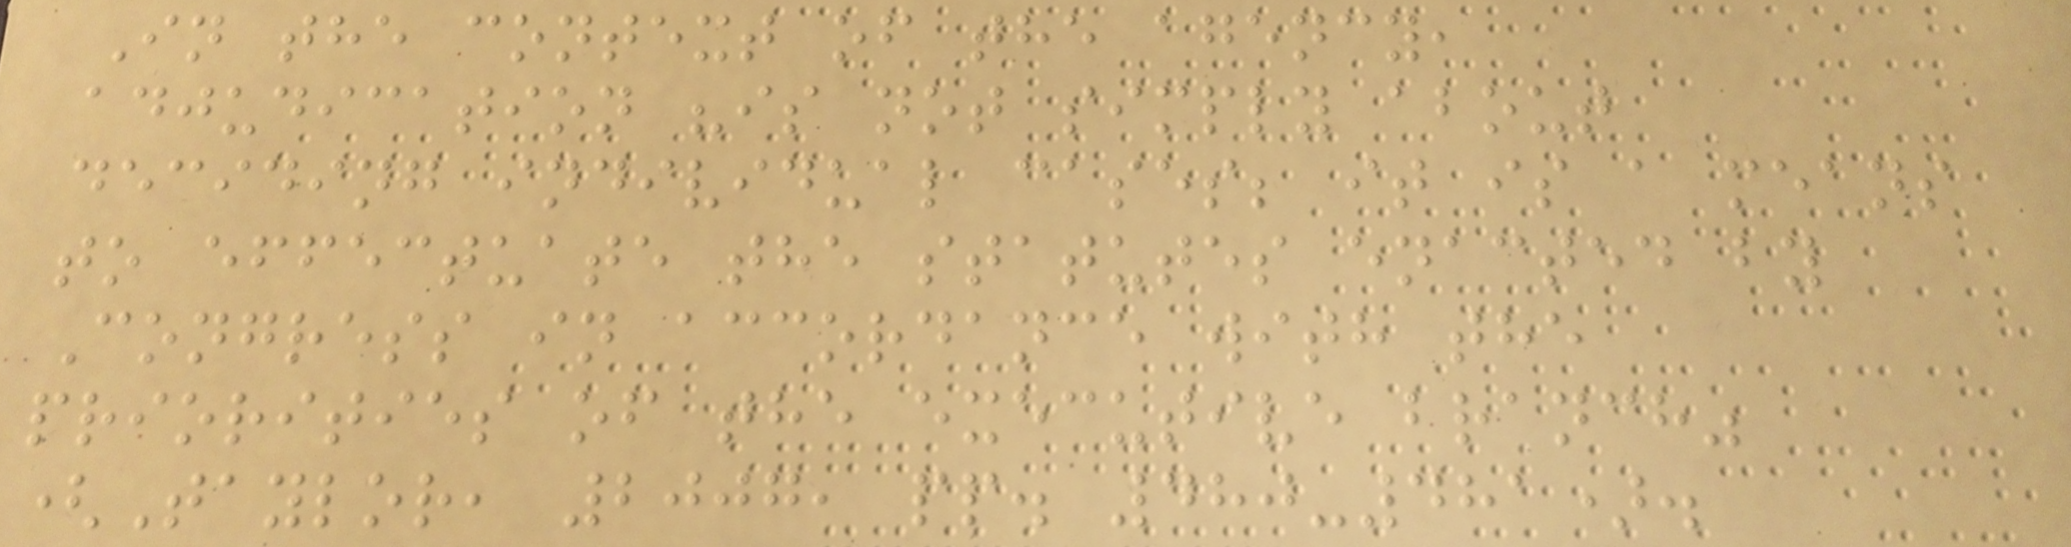In the context of the agency,
adjudication "is not simply about
deciding individual cases; it is a means
to effectuate the statutes enacted by
Congress in accordance with the
priorities of the executive branch"
(Taylor, 2007, pp. 480-481).
